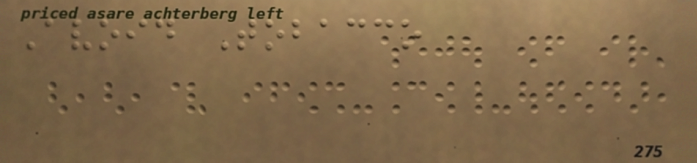Avoid Tobacco
